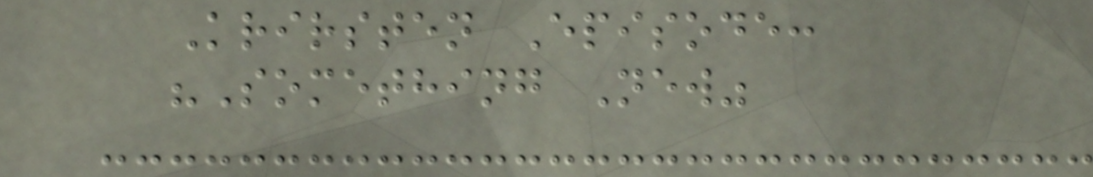Krirsten Episode:
"Something New"
